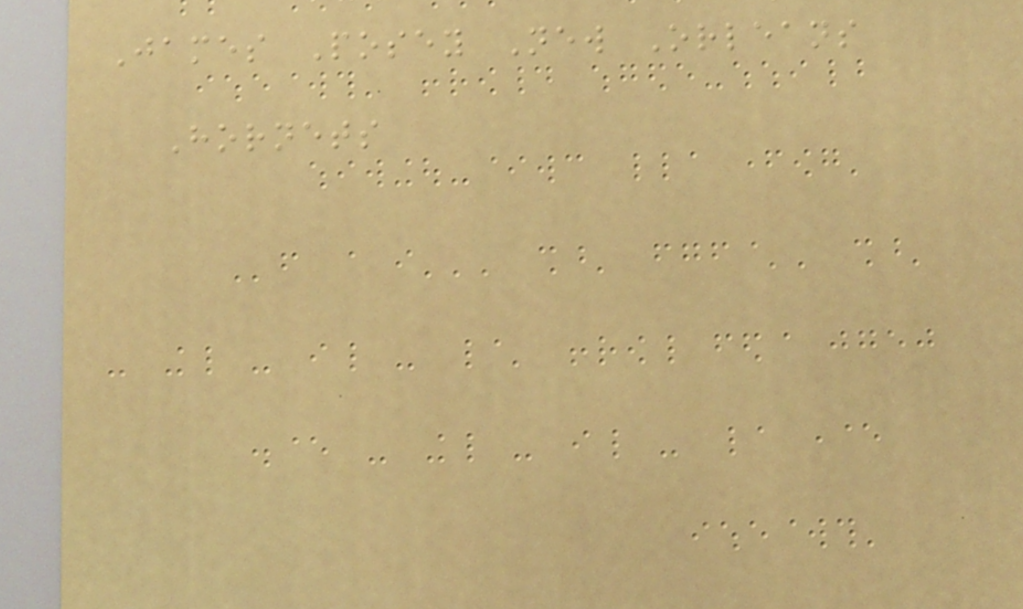James Posey New Orleans
Hornets
